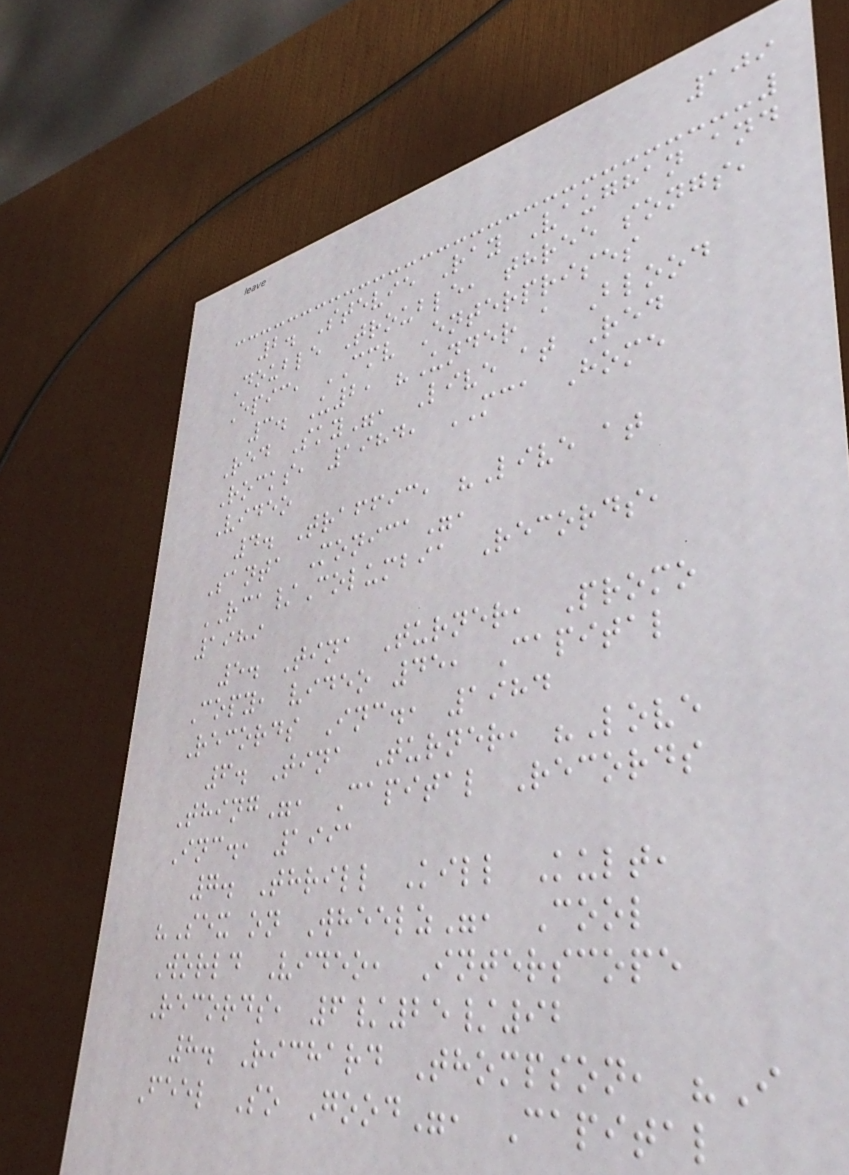109
2. Stevie Ray Vaughan and
Double Trouble, three songs,
Epic, CMV Enterprises
3. U2, "Under a Blood
Red Sky", Live at Red
Rocks, 1984, MCA Home
Video
4. Traffic, "Live at
Santa Monica",
RCA/Columbia Records,
1989
5. Tina Turner, Promo
Copy, video 45, Capital
Records Inc., 1984
6. Tina Turner, "Love
Thing", Capital Records
Inc., 1991
7. Thrill Kill Kult,
"Sex on Wheelz", Cool
World Video, Interscope
Records, 6/25/92
8. Richard Thompson, "I
Feel So Good", Capital
